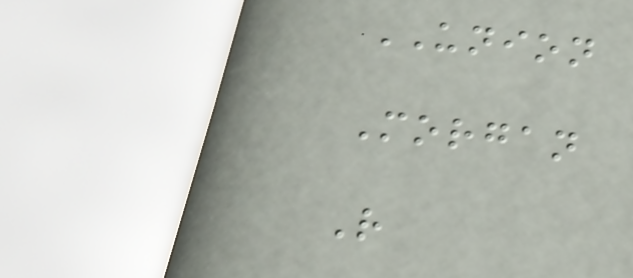UNION
Morgan
R
